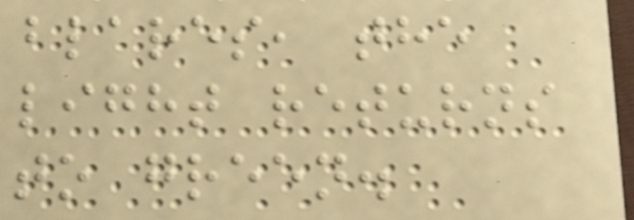blares, the
light returns
to green.
